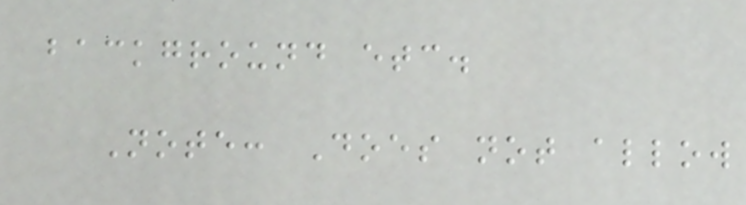background etc.
Note: Does not allow
